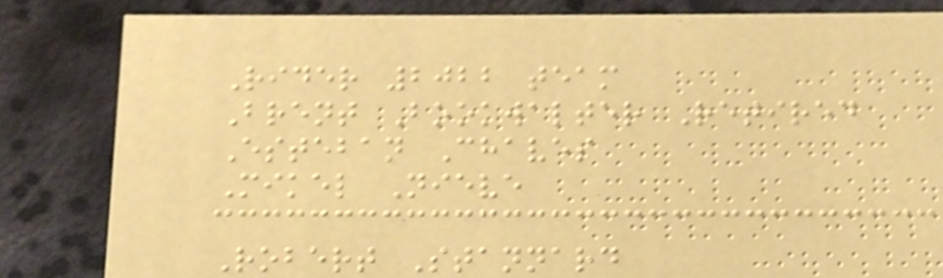Rider 2022 team
Brent Bookwalter Retired
Esteban Chaves
Mikel Nieve
Robert Stannard
